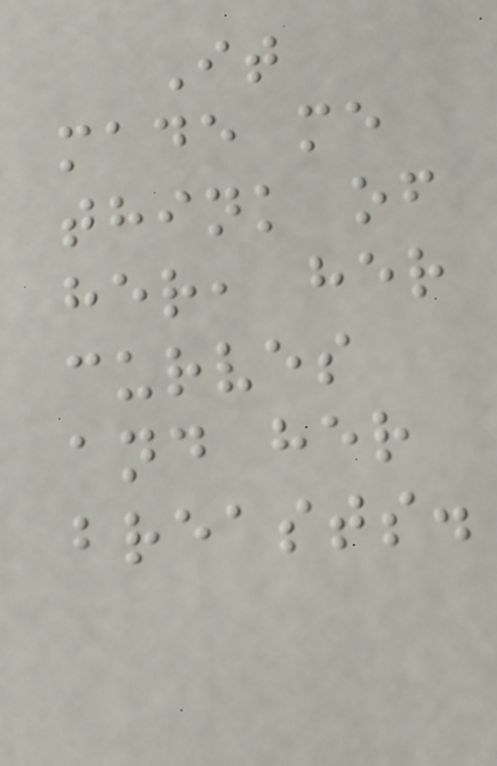It
made me
think of
her, her
curves
and her
breasts.
